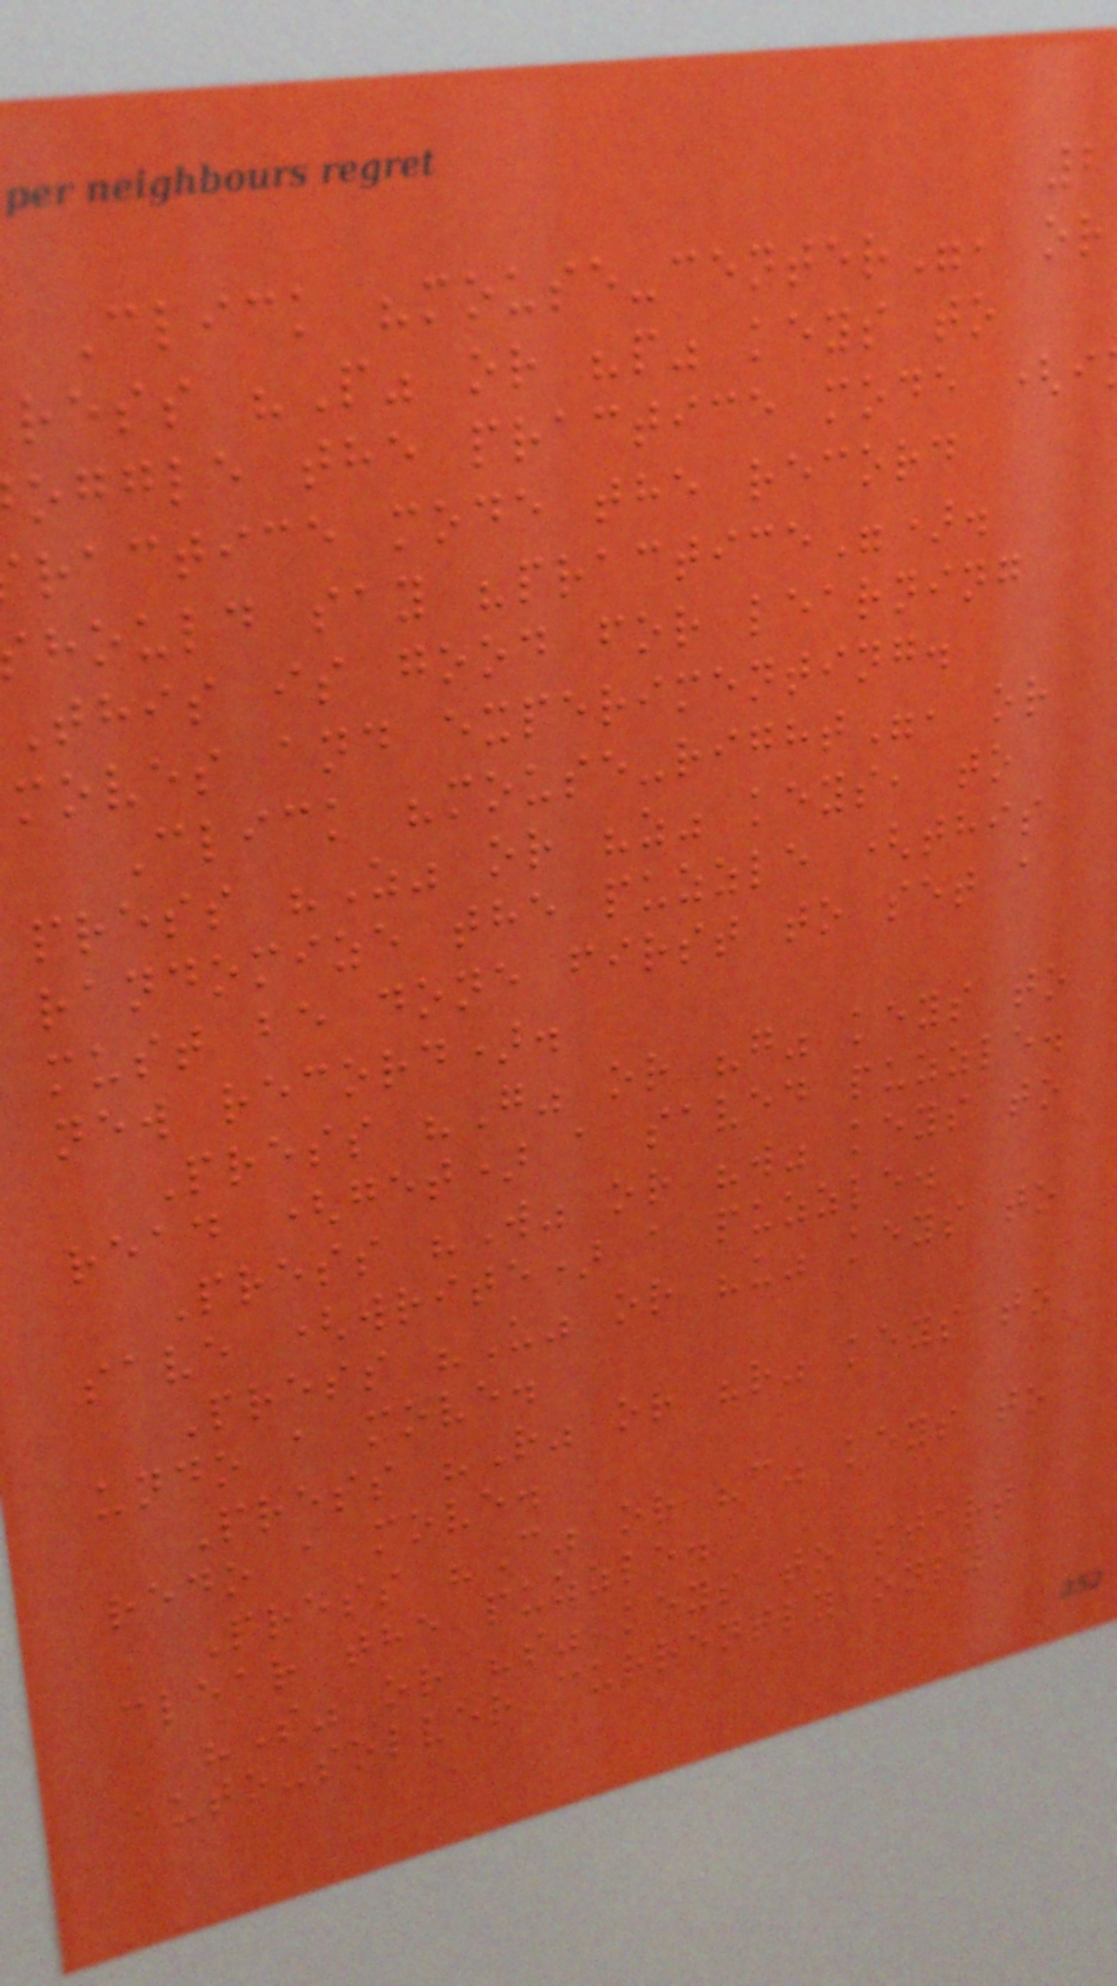Click "mouse-center", or
ress "P" or "p" keys to
oggle the practice mode (i
ractice mode the record
hould say "practice").
This is good for learning
moves and experimenting.
Click "mouse-right", or
press "Z" or "z" keys, to
randomize the puzzle (this
must be done first to set a
new record).
Press "G" or "g" keys to
read (get) a saved puzzle.
Press "W" or "w" keys to
save (write) a puzzle.
Press "U" or "u" keys to
undo a move.
Press "R" or "r" keys to
redo a move.
Press "C" or "c" keys to
clear the puzzle.
"S" or "s" keys to start
auto-solver currently only
